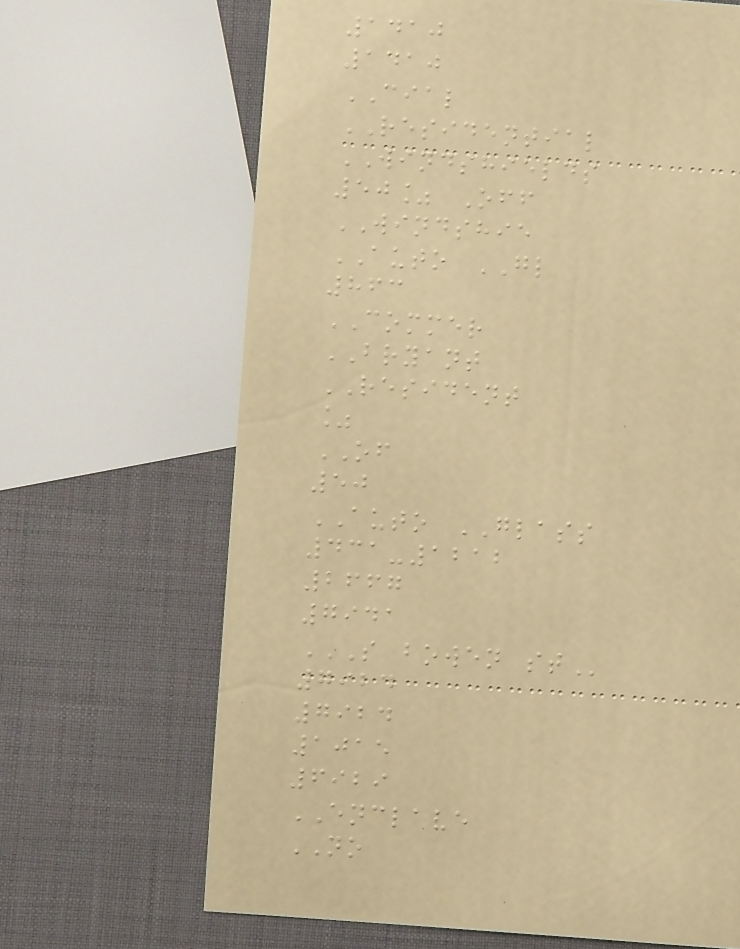1410
1410
CIAL
RESIDENTIAL
WINDSHIELDS
50% Off
WINDSHIE
AUTO GL
863
COMMER
BRYANT
RESIDENT
%
OF
50
AUTO GLASS
431-1212
2667
7941
S BOWEN ST
7924
7924
1015
6929
ENCLAVE
NO
